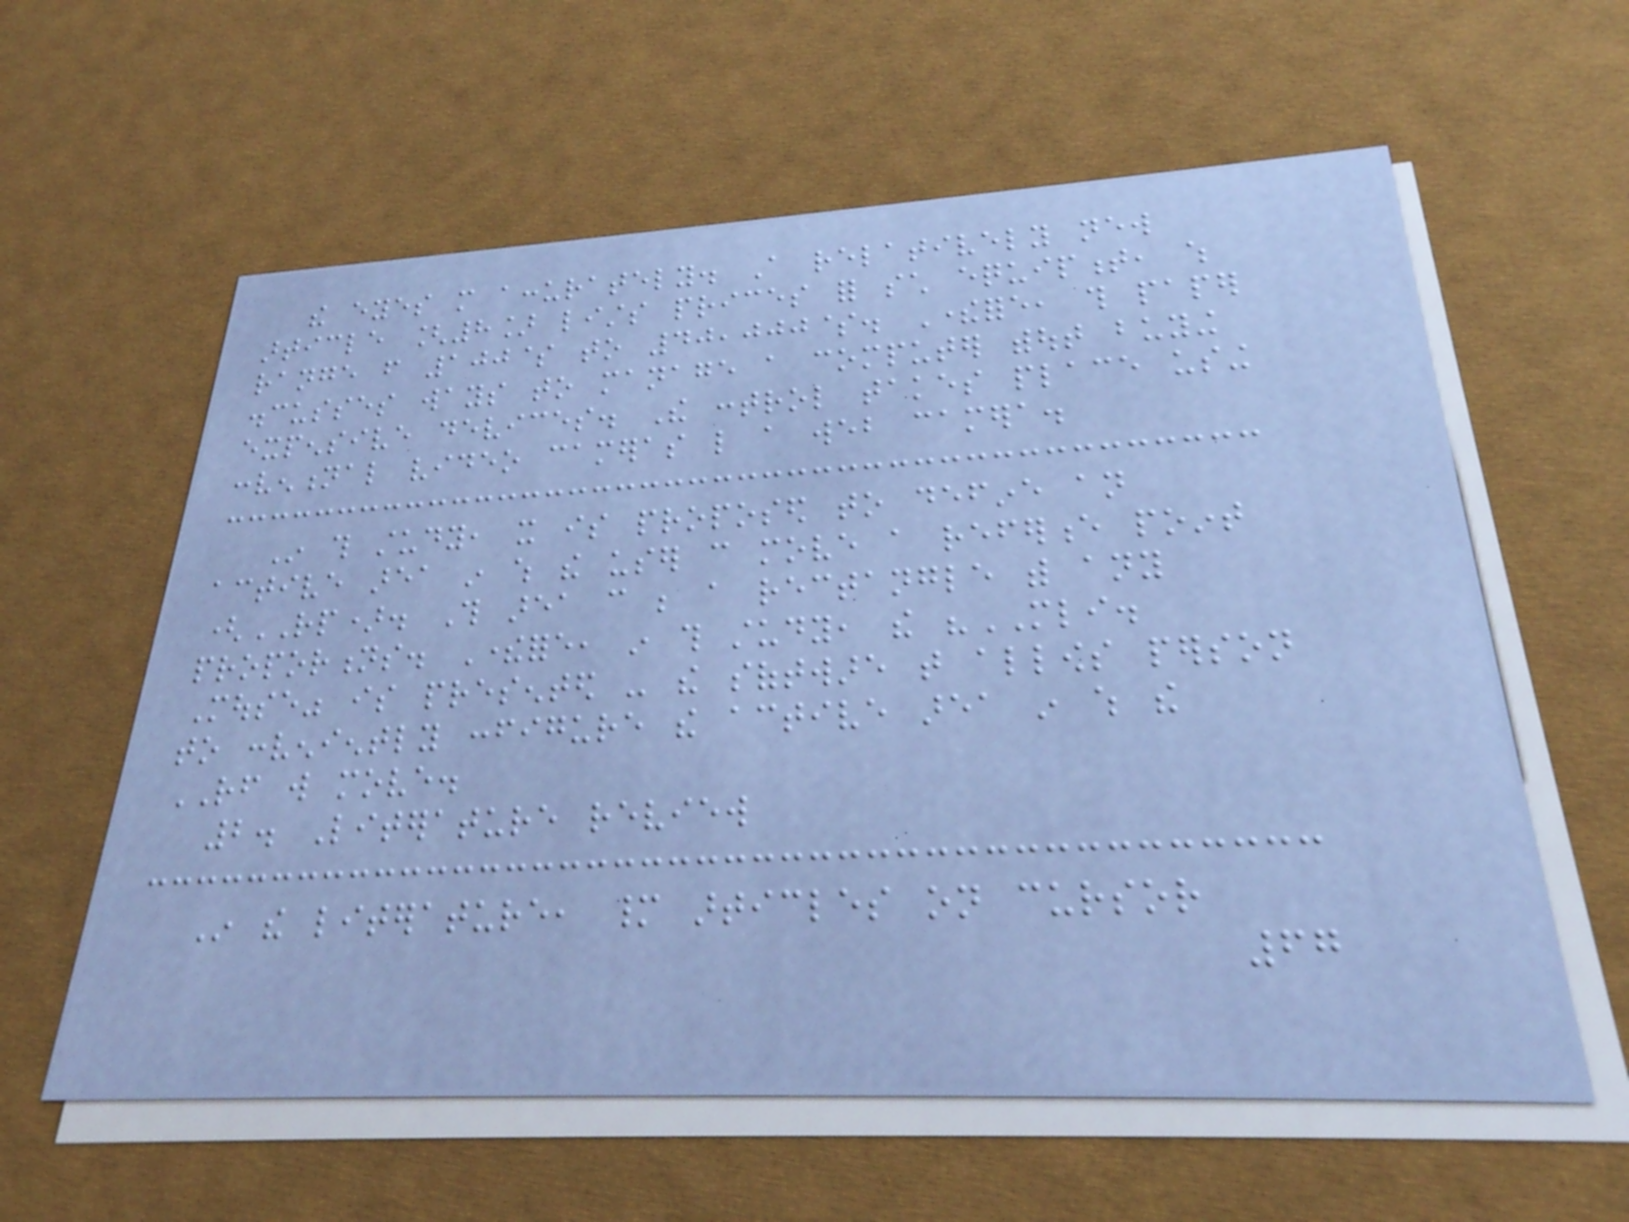the eyes more accurately. A relatively new
article [8] lists prices for such equipment, which
range from 100$ to 40,000$. Therefore, this paper
discusses ways to manage a computer without buying
expensive devices. The control takes place using
conventional video cameras like a web camera.
In this study, it is proposed to define an
active area in which the user can move a reference point
(RP). This area can be a rectangle with any
proportions. Therefore, in this study, the "MLI.
Mouse" is presented - the software that allows person
to conveniently configure the active area in which the
RF will move.
2. Literature review
In the literature, many articles on cursor
67
